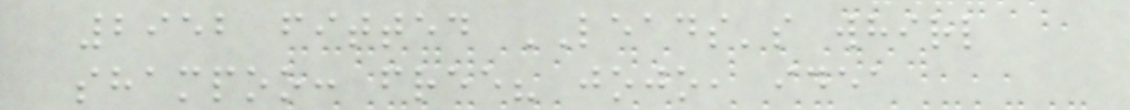2952 fitted LEADS's whirl
shampoo: free? jojo, idea
